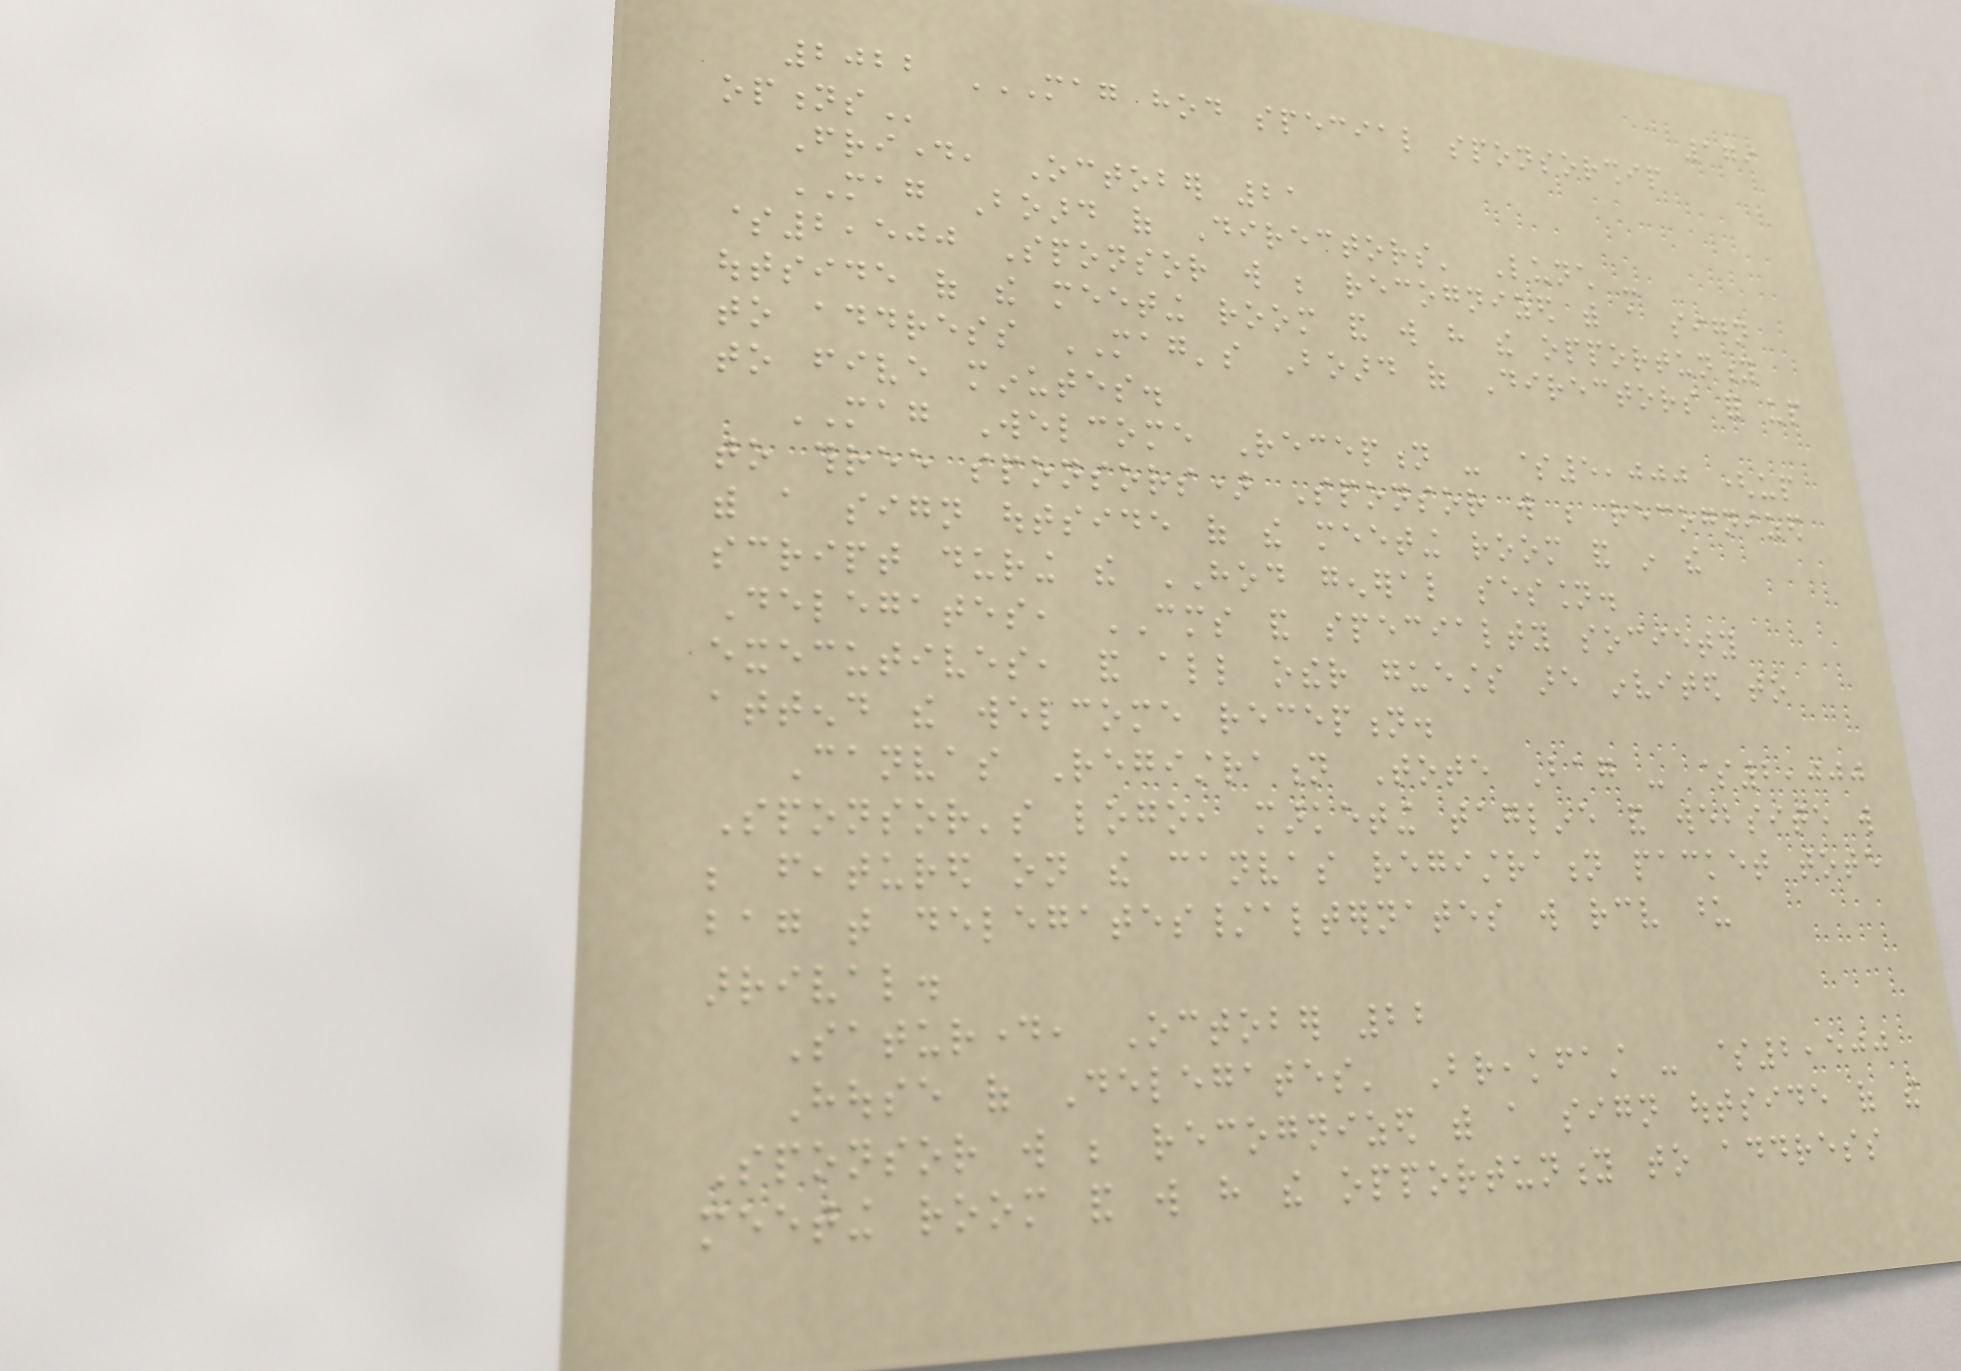179
2022 MAG HOD SPECIAL SPONSORSHIP
OPTIONS
Friday, October 21
MAG Board of Directors' Lunch -
$2,500 Sponsor will be recognized with a sign
outside of the meeting room and will have the opportunity
to address MAG's Board of Directors for up
to five minutes.
MAG Welcome Reception - $5,000 (up
to three sponsors) Sponsor will be recognized
with a sign outside of the meeting room and in the
script during the HOD general session.
Delegates, CMS and specialty society
executives, and all other guests are invited to
attend the welcome reception.
Canvas Registration Tote Bag - $2,000
Sponsor's logo, marketing tagline and website will
be featured on the canvas registration packet tote
bag that delegates/alternates will receive upon
arrival.
Saturday, October 22
House of Delegates' Breakfast - $2,500
Sponsor will be recognized with a sign outside of the
meeting room and will have the opportunity to address
